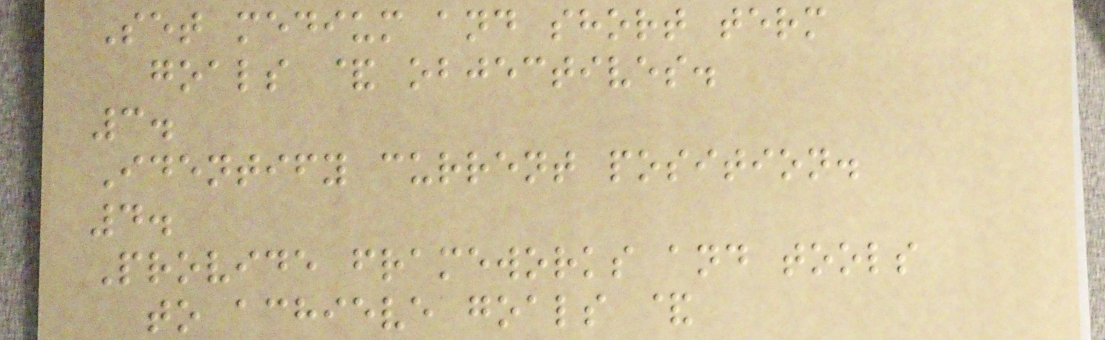Set medium and short term
goals & objectives.
3.
Identify current position.
4.
Provide frameworks and tools
to achieve goals &
